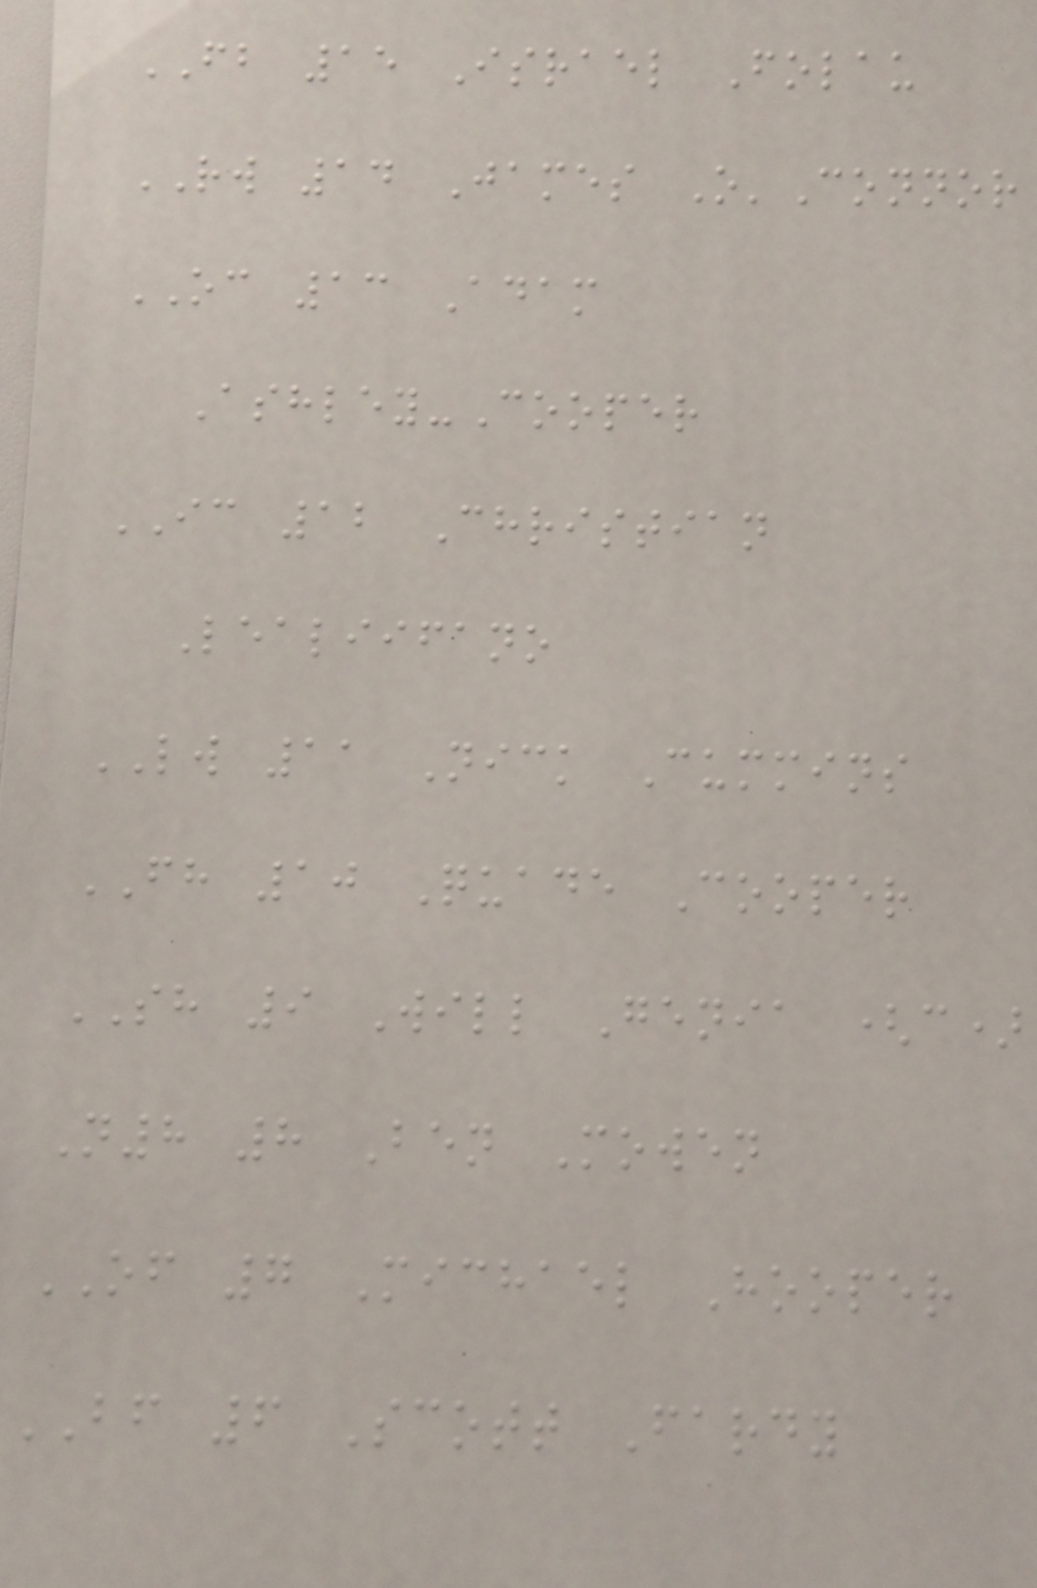FB 15 Israel Folau
RW 14 James O'Connor
OC 13 Adam
Ashley-Cooper
IC 12 Christian
Lealiifano
LW 11 Nick Cummins
FH 10 Quade Cooper
SH 9 Will Genia (c)
N8 8 Ben Mowen
OF 7 Michael Hooper
BF 6 Scott Fardy
